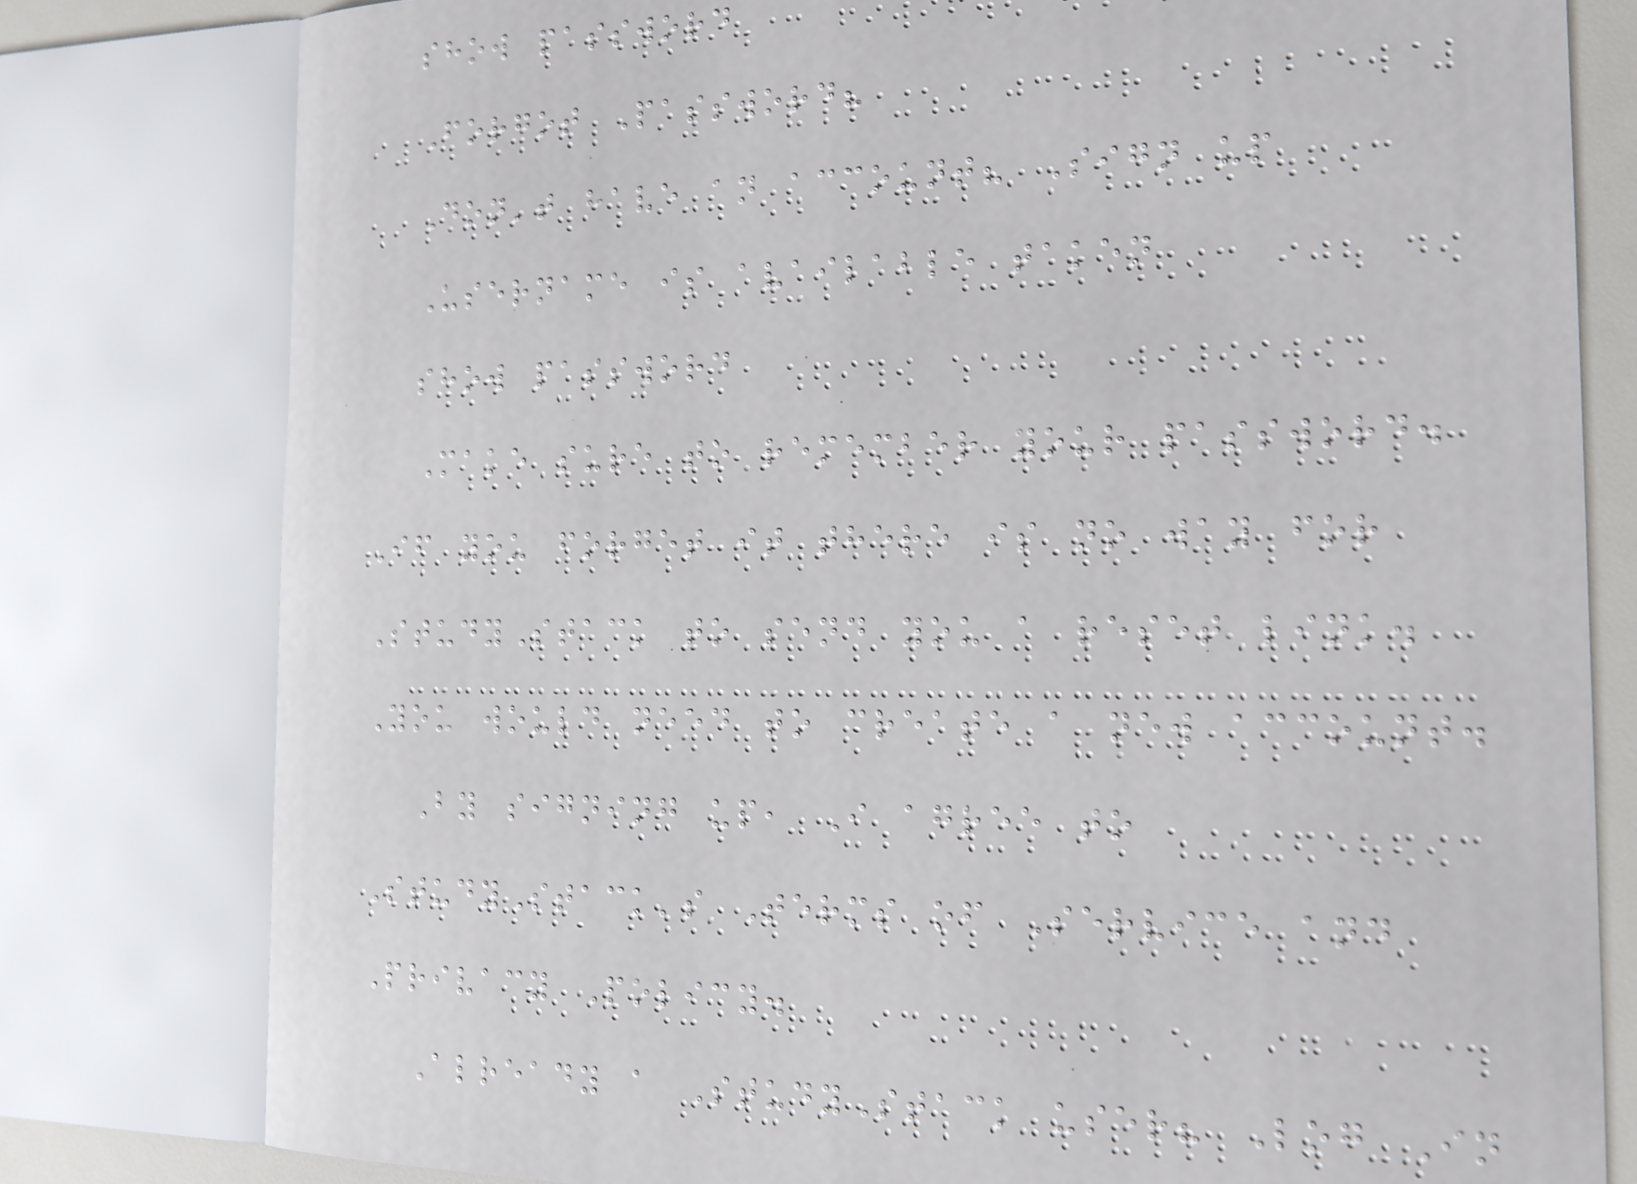show password
Forgot Password?
Don't have an account? Sign up
Username is available taken
show password
Make sure to remember your password.
If you forget it there is no way for
StudyStack to send you a reset link.
You would need to create a new account.
By signing up, I agree to
StudyStack's Terms of Service and
Privacy Policy.
Already a StudyStack user? Log In
